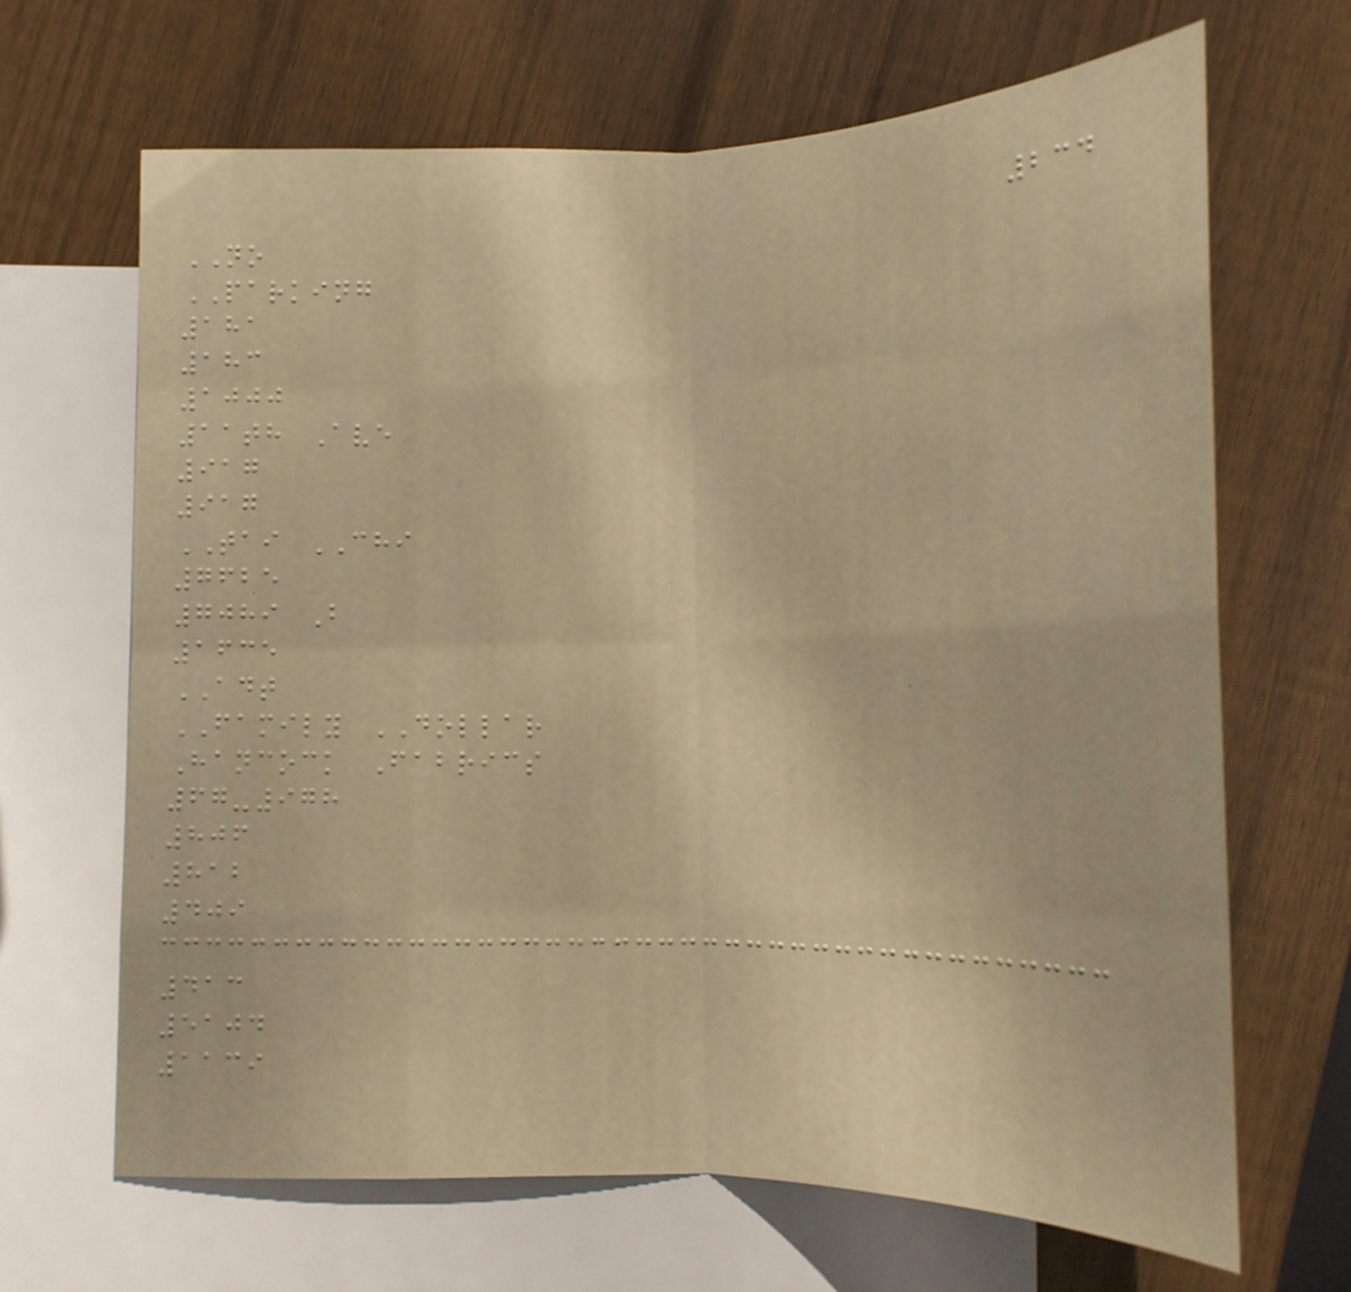234
NO
PARKING
181
183
1000
11th Ave
917
917
TAI CHI
7625
7089 B
1635
ADT
FAMILY DOLLAR
Hancock Fabrics
67-978
806
812
409
413
5104
1139
